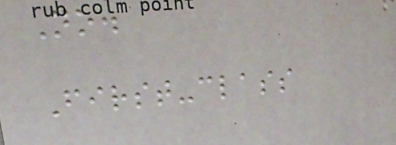No.
First-class
